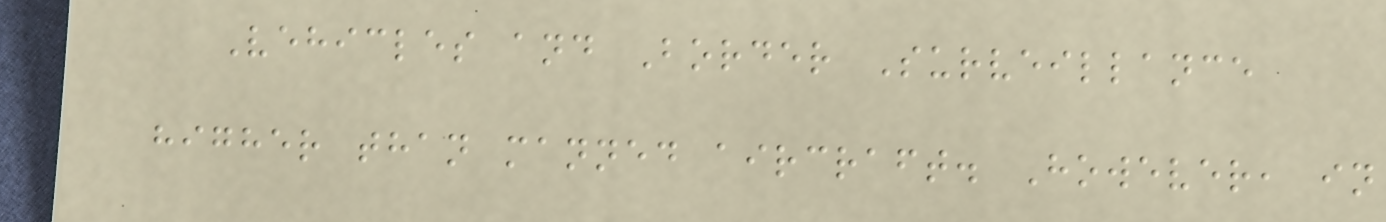Vehicles and Border Surveillance
higher than manned aircraft. However, in
